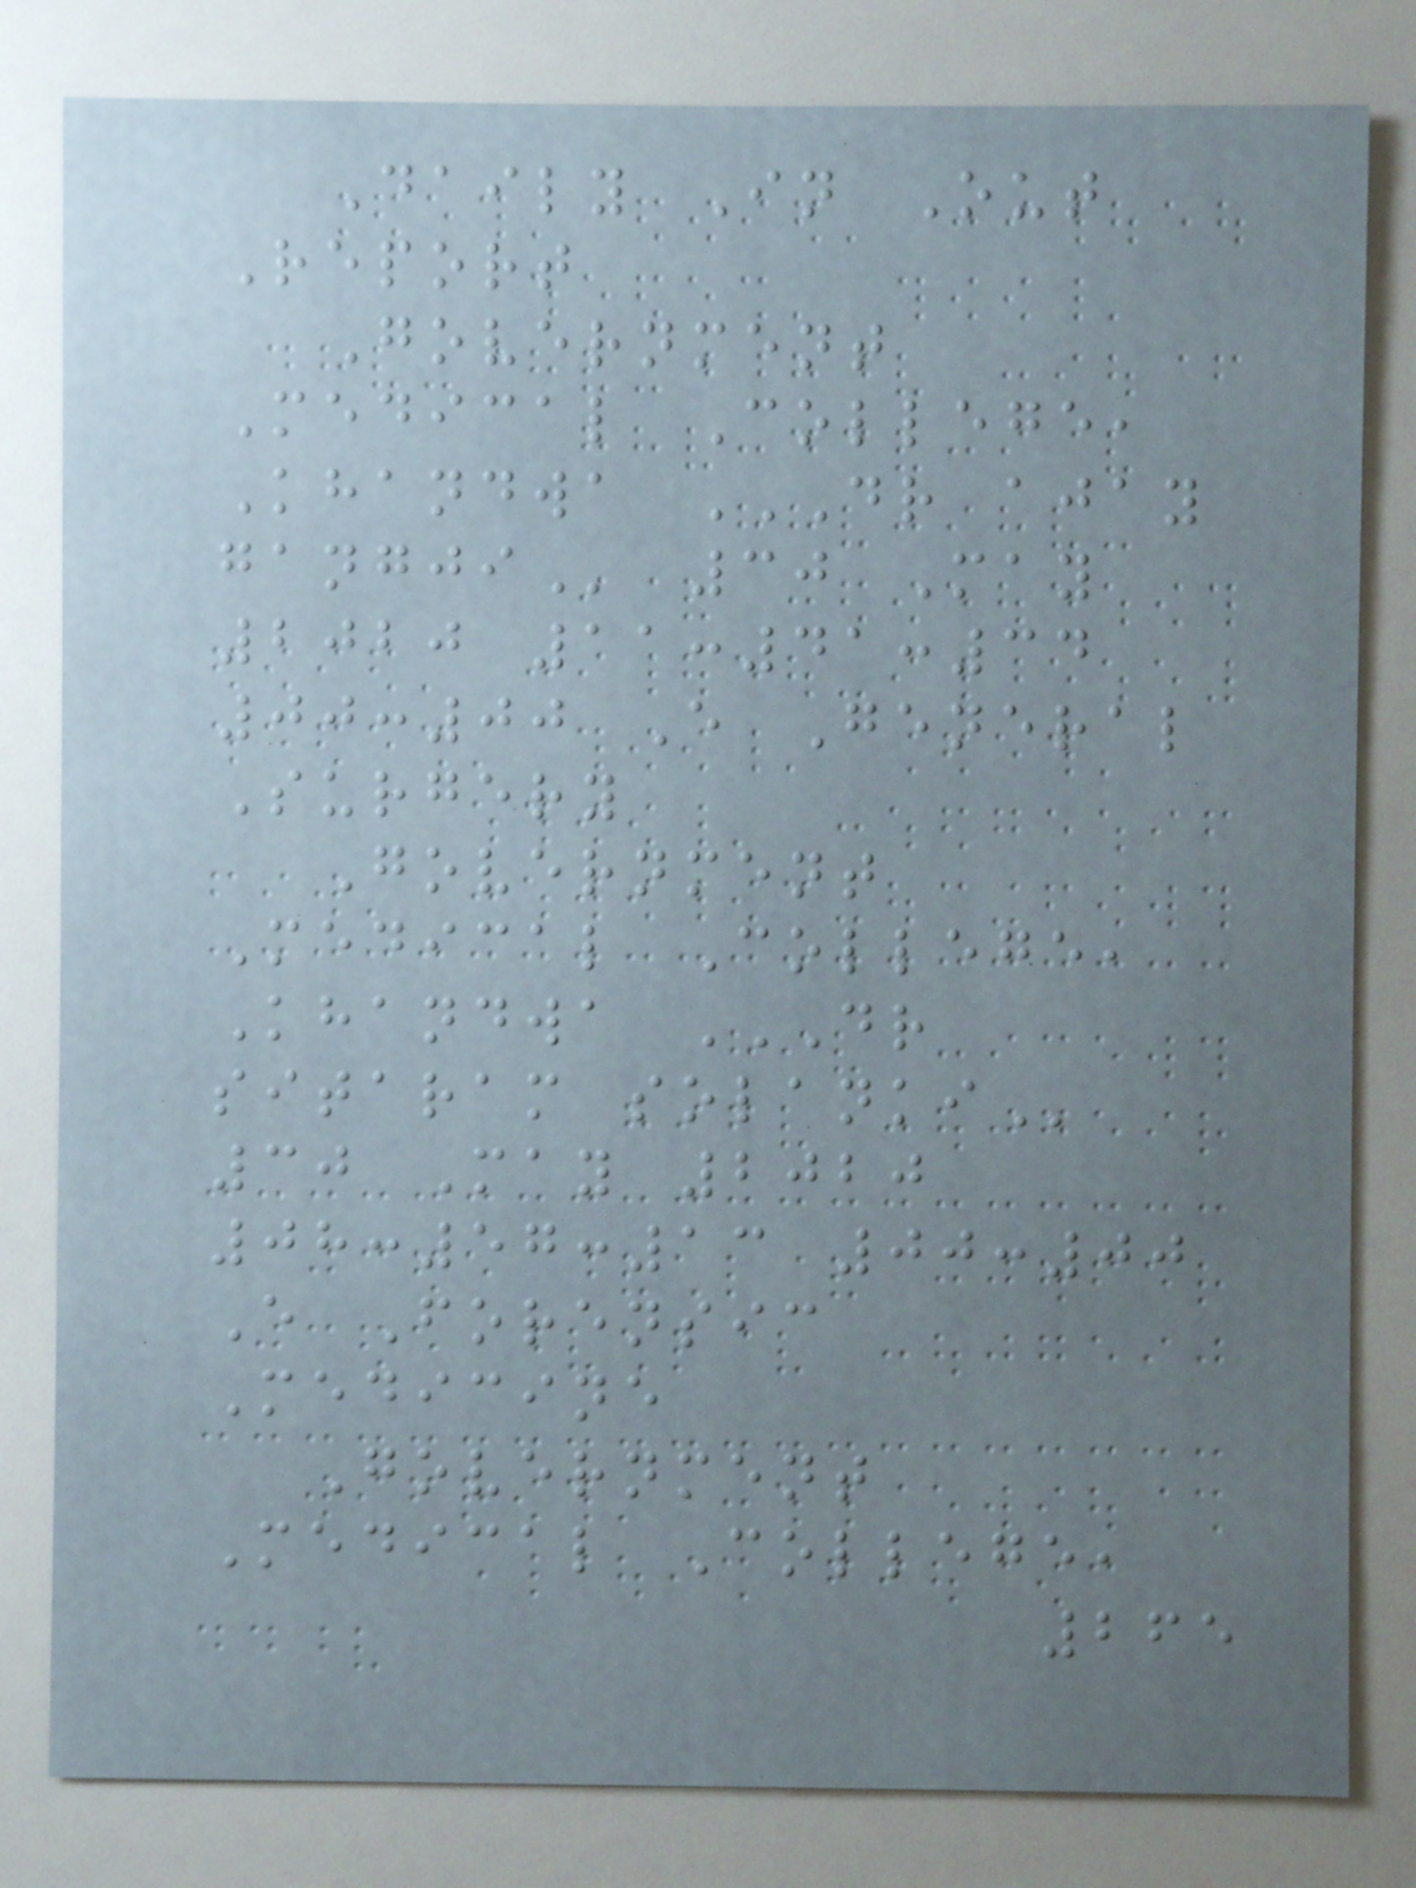Daily In Out
Report
Government
Medical College,
Khandwa DR AJAY
GANGJI 30 May
2020 11:41:34
00:00 E General
Surgery
Government
Medical College,
Khandwa DR
SITARAM SOLANKI
30 May 2020
08:57:13 00:00
E Forensic
Medicine
Government
Medical College,
265
